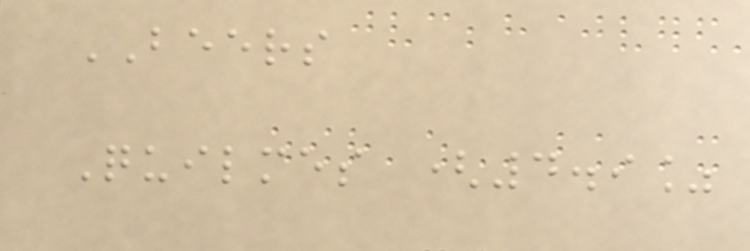BEERS
Quilmes (4.9%
